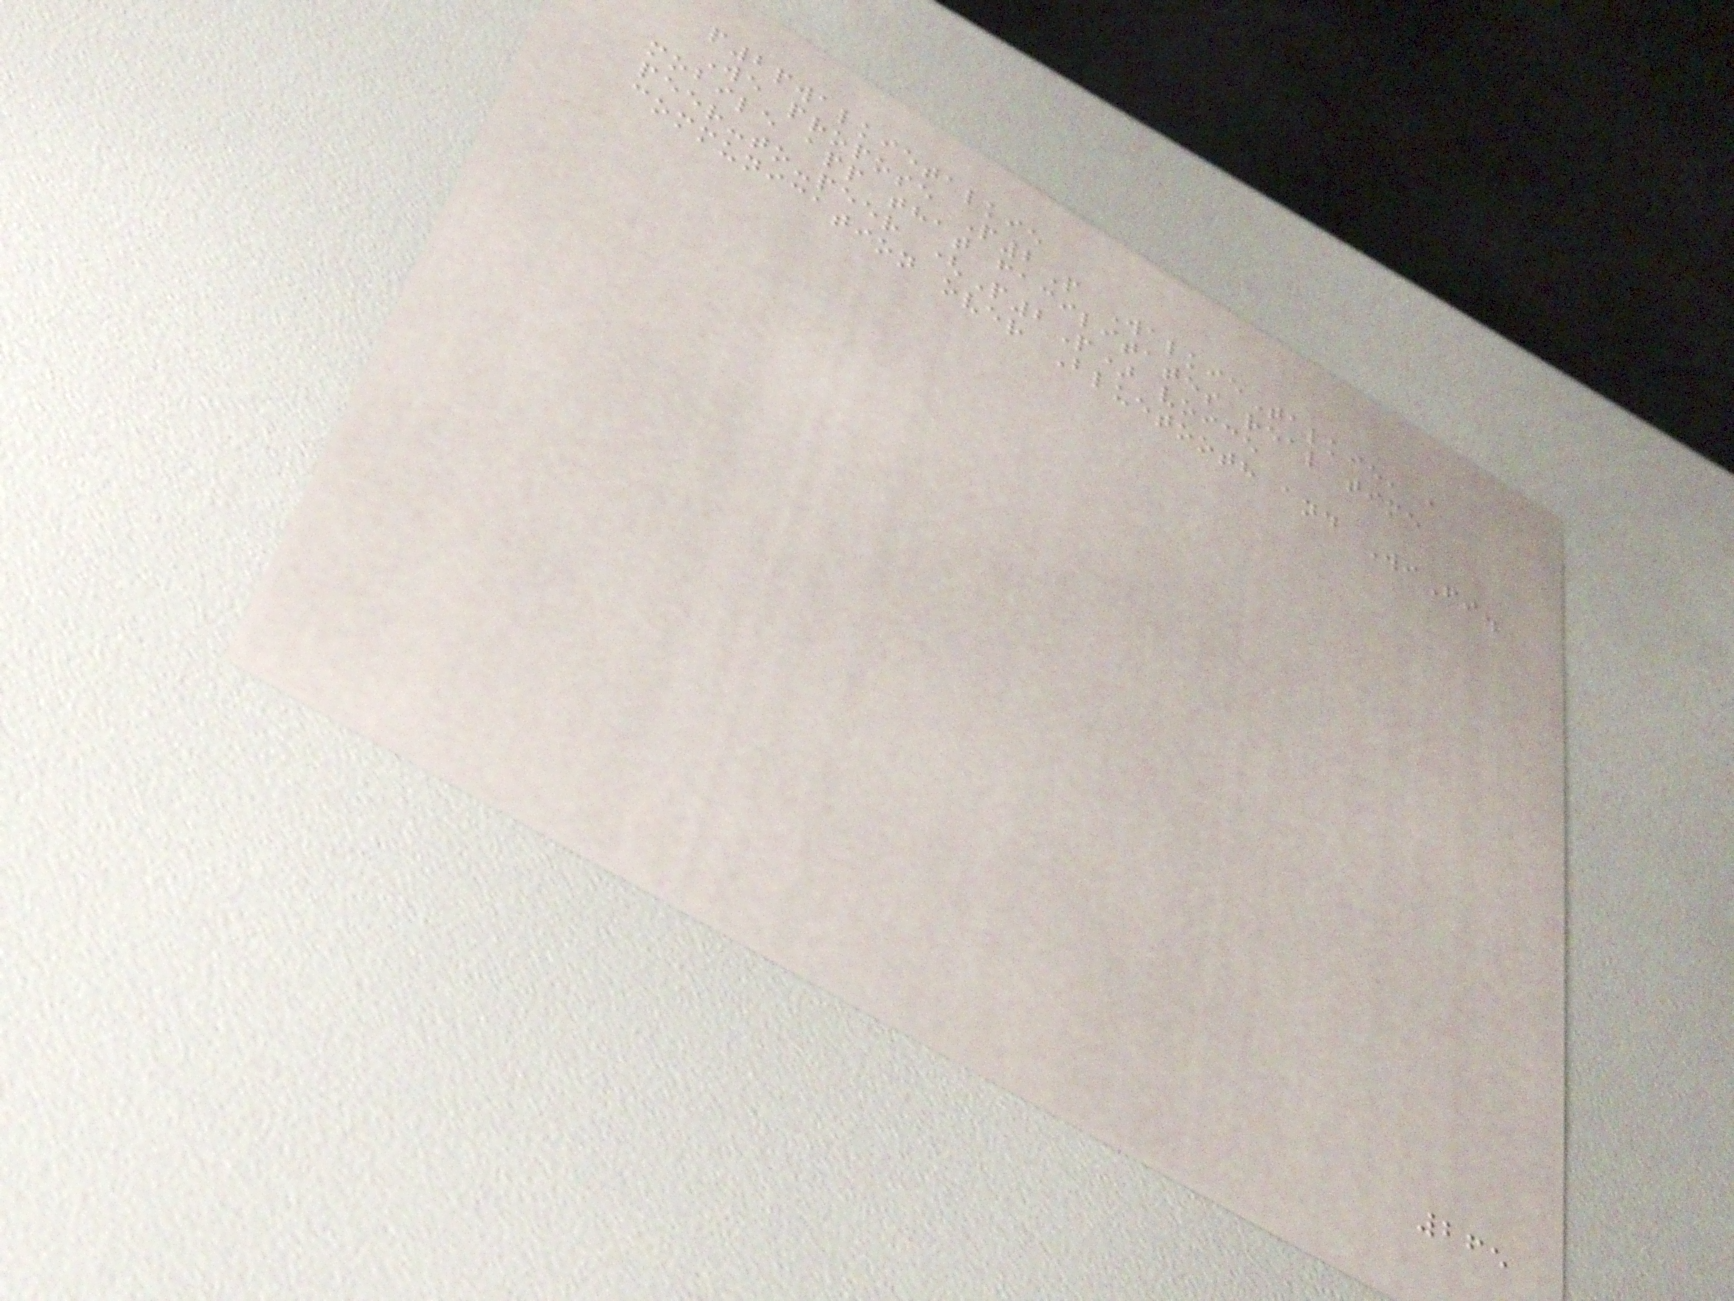p2pwalkietalkie
We propose P2P WalkieTalkie, a
mobile app that facilitates real time
peer-to-peer (P2P) voice
communication over Bluetooth and WiFi.
265
